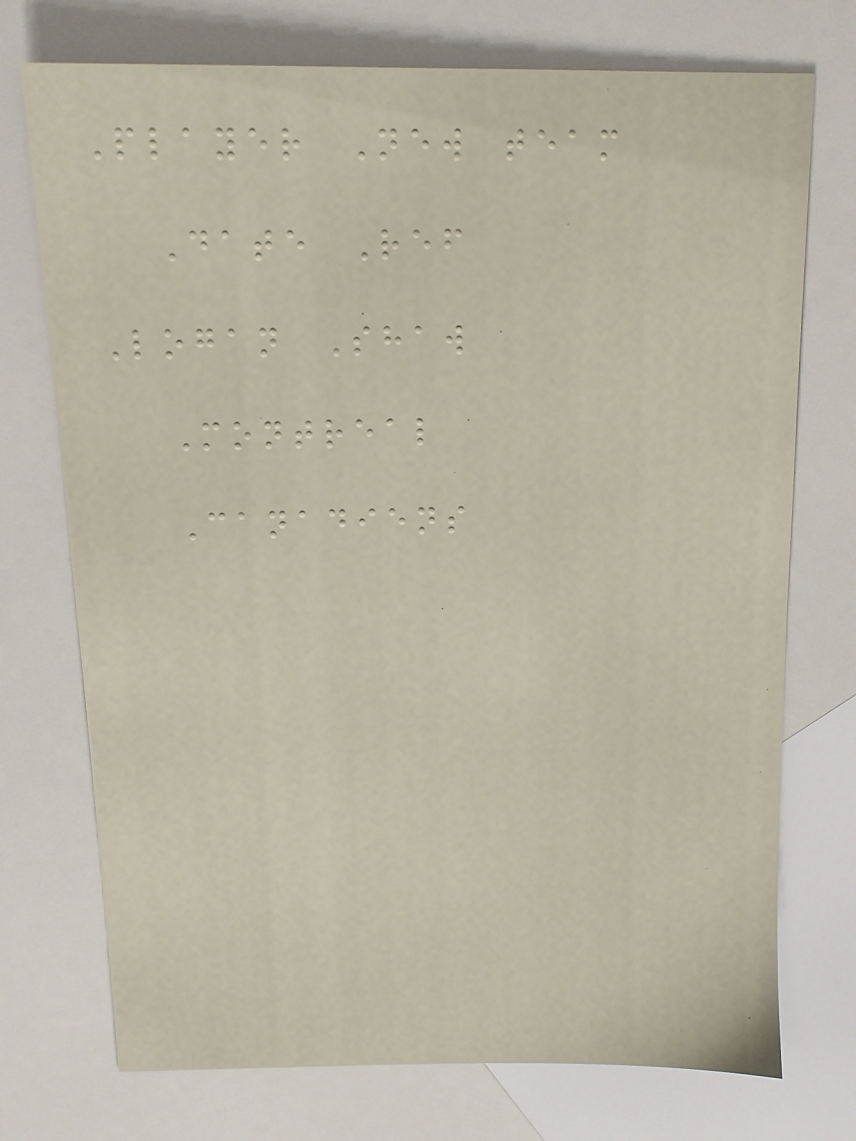Player New team
Date Ref
Logan Shaw
Montreal
Canadiens
